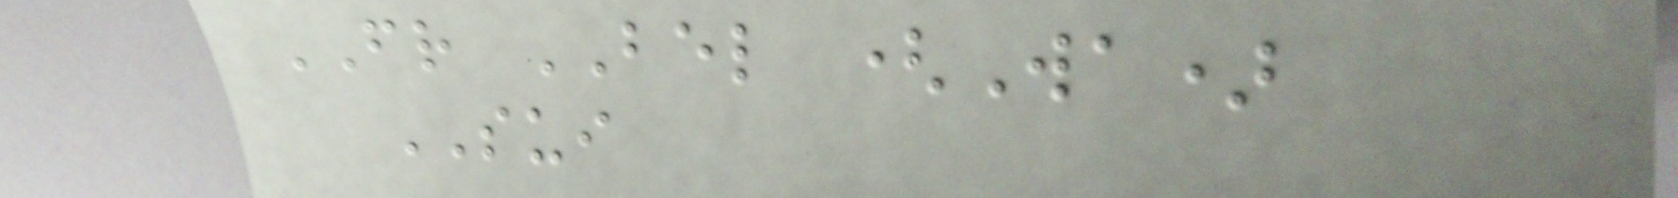FR BEL (Wa)
SUI
